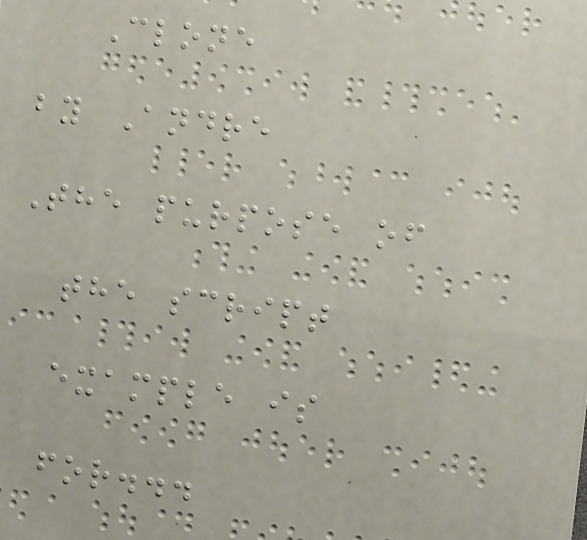Clone
by Andre
The purpose of
the script
example is
for...
